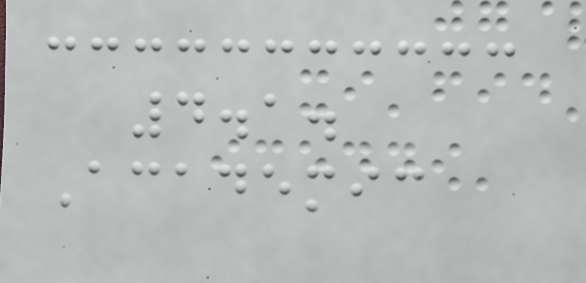4.1.
Academic
